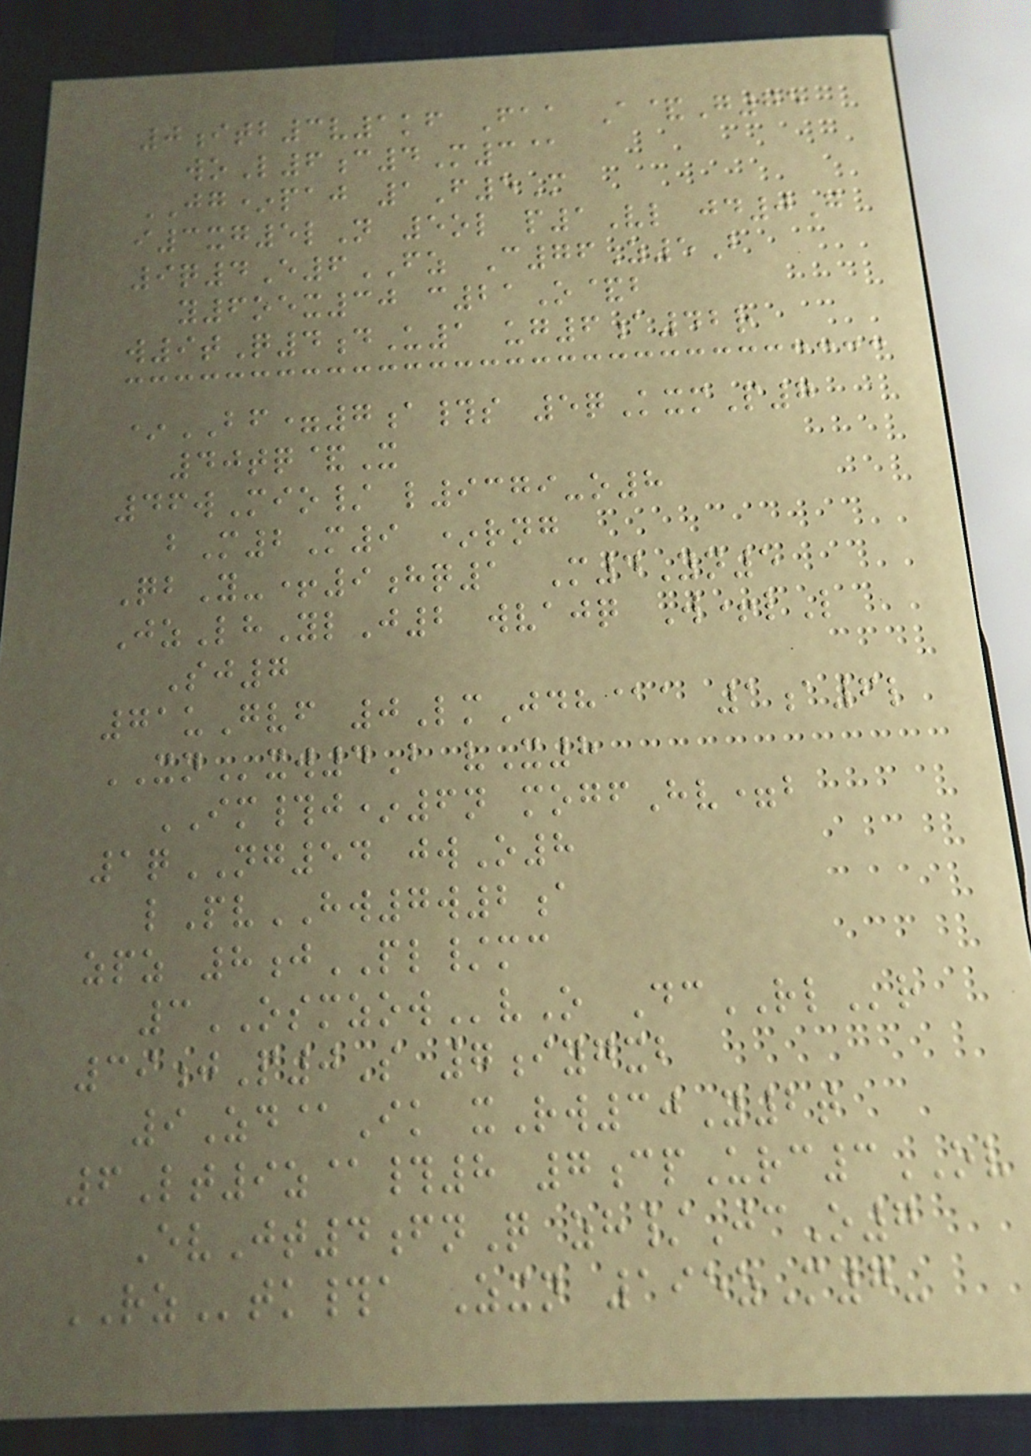0itb3v1kf Faa A&G75
woL6c4M3@
JG*paj 1F5M
i3xg5lN 5ol p1Vl jd0G
9q4E6FZ C76Z5B
y6oex30 c21O&b
w9tQ4dU1 ug6a42r
*BF=7a#s 5qKxmP7
40tq&X
46wMio/ l9379-o8
bM2M9 *rng
QbY-+9hq1 M4Yn5
JzLhYlJ2 wvajq W+lL
Sj7
71uGvf 0LmJdh@a 1a6l
XNxw4B vX8
IM#j*6n mogfHv=b
1qNG54 jwO8
lPvHW7w2a
zpz 8jPL/mc
3OSMZOWvO DcRLr
39jP0S 7iygxb
9Zd@Ik xRw30Y2t
6Lt9z@#8 7cpUrc3OV
EvJt4fnQ zh/JcO7
RZtk#a Zxn 195zM7-
